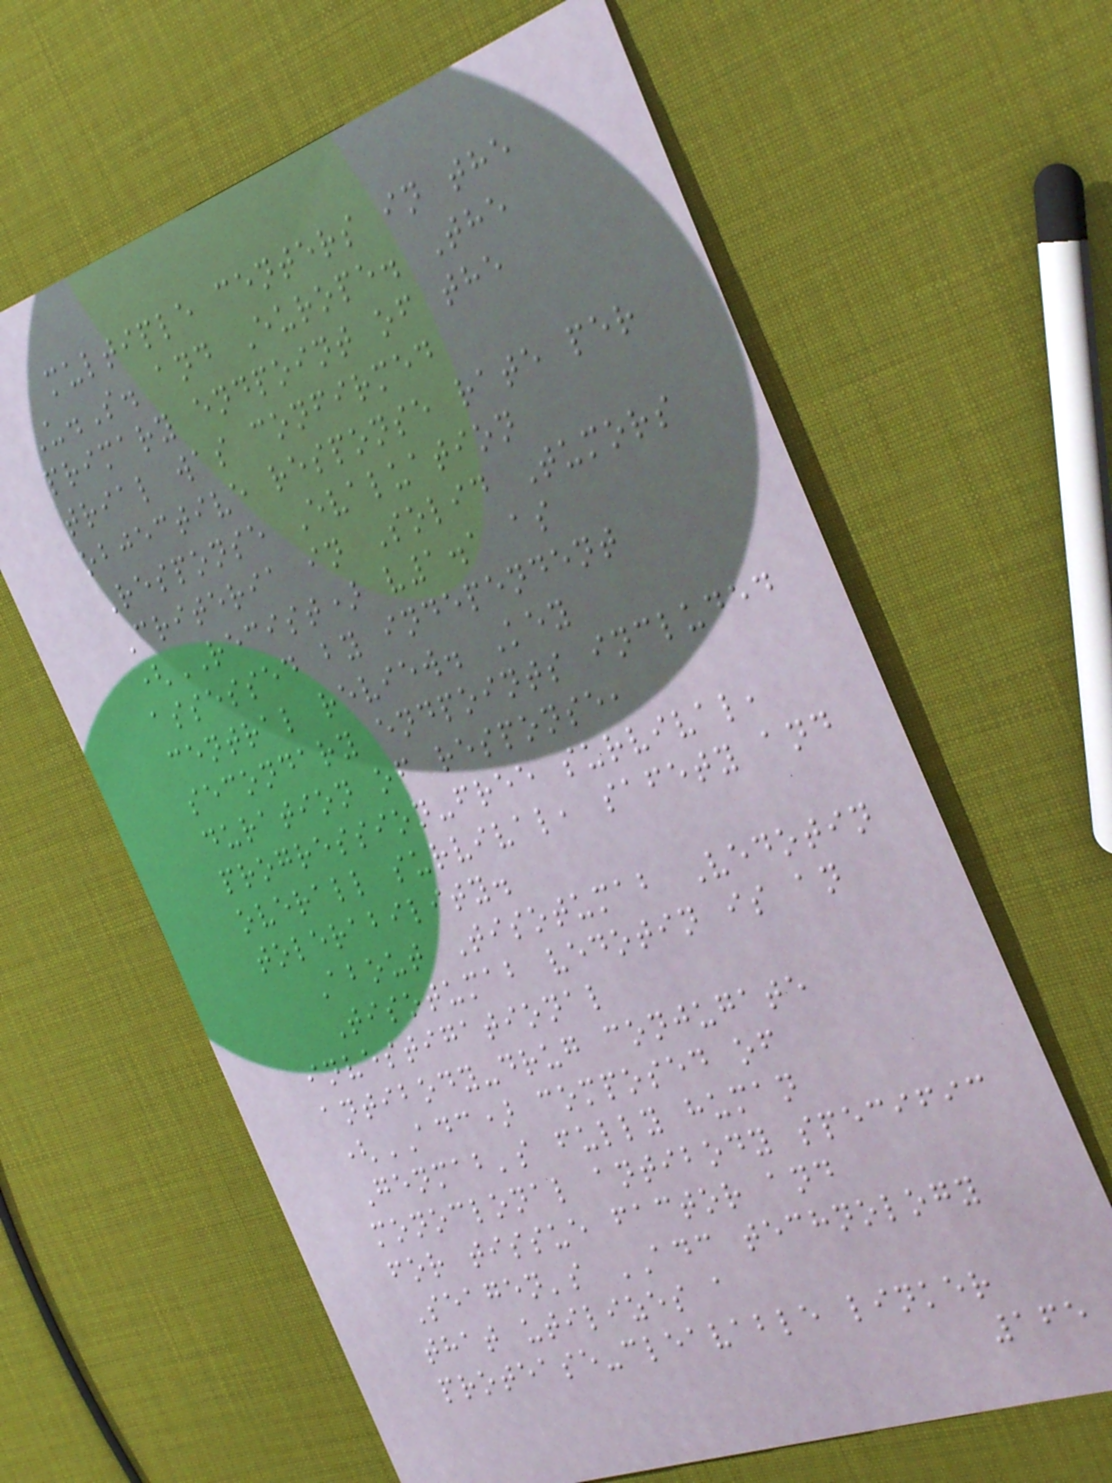multiple centers in the
U.S. and Europe. The
primary endpoint of the
trial was confirmed
objective response rate per
Response Evaluation
Criteria in Solid Tumors
(RECIST) v1.1 as
assessed by independent
central review. Key
secondary endpoints included
duration of response,
progression-free survival,
overall survival, safety and
tolerability.
About Tisotumab Vedotin
Tisotumab vedotin is an
investigational
antibody-drug conjugate
(ADC) composed of
Genmab's fully human
monoclonal antibody specific
for tissue factor and
Seagen's ADC technology
that utilizes a
protease-cleavable linker
165
